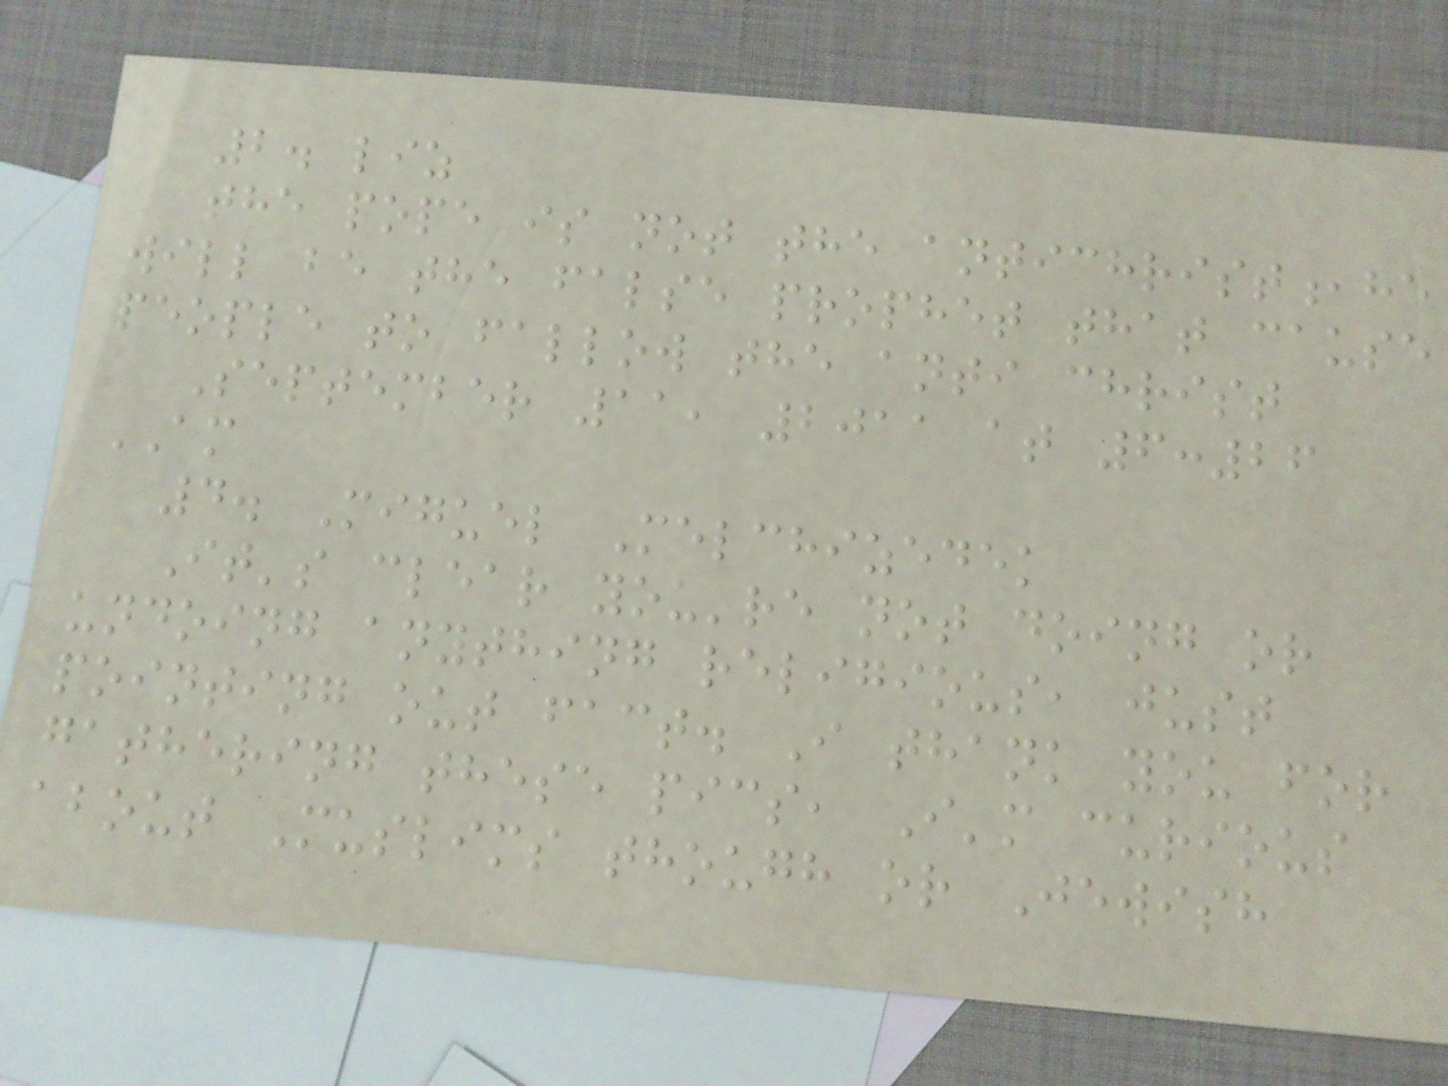2. liz
the pope is not the antichrist,he
will be the false prophet that cause
people to fallow the anti christ
September 11, 2011 at 6:26
AM
4. Miguel Melchizedek
It's clear you're not doing or
undoing anything religious, just
pointing out fact. I thank you for
gathering these pics, I'm curious
about Muslims though or Jewish
